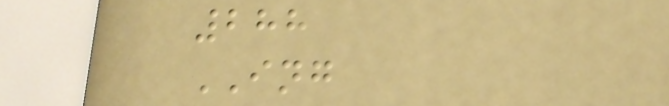288
ING
